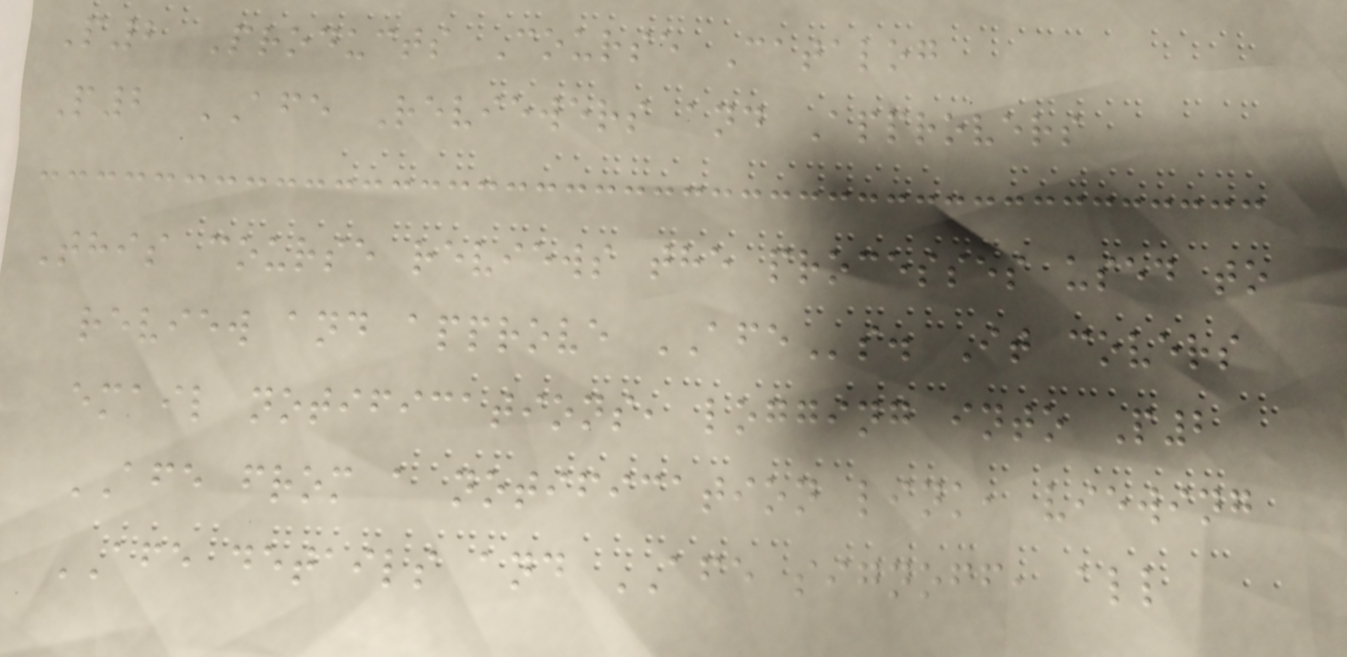P2 Products Course Catalog
P2 AFE Reviewers and Approvers
This course reviews the processes used to
review and approve AFEs. It covers
email notifications, logging into P2
AFE from a notification link, viewing
AFE details and AFE signoff, all
